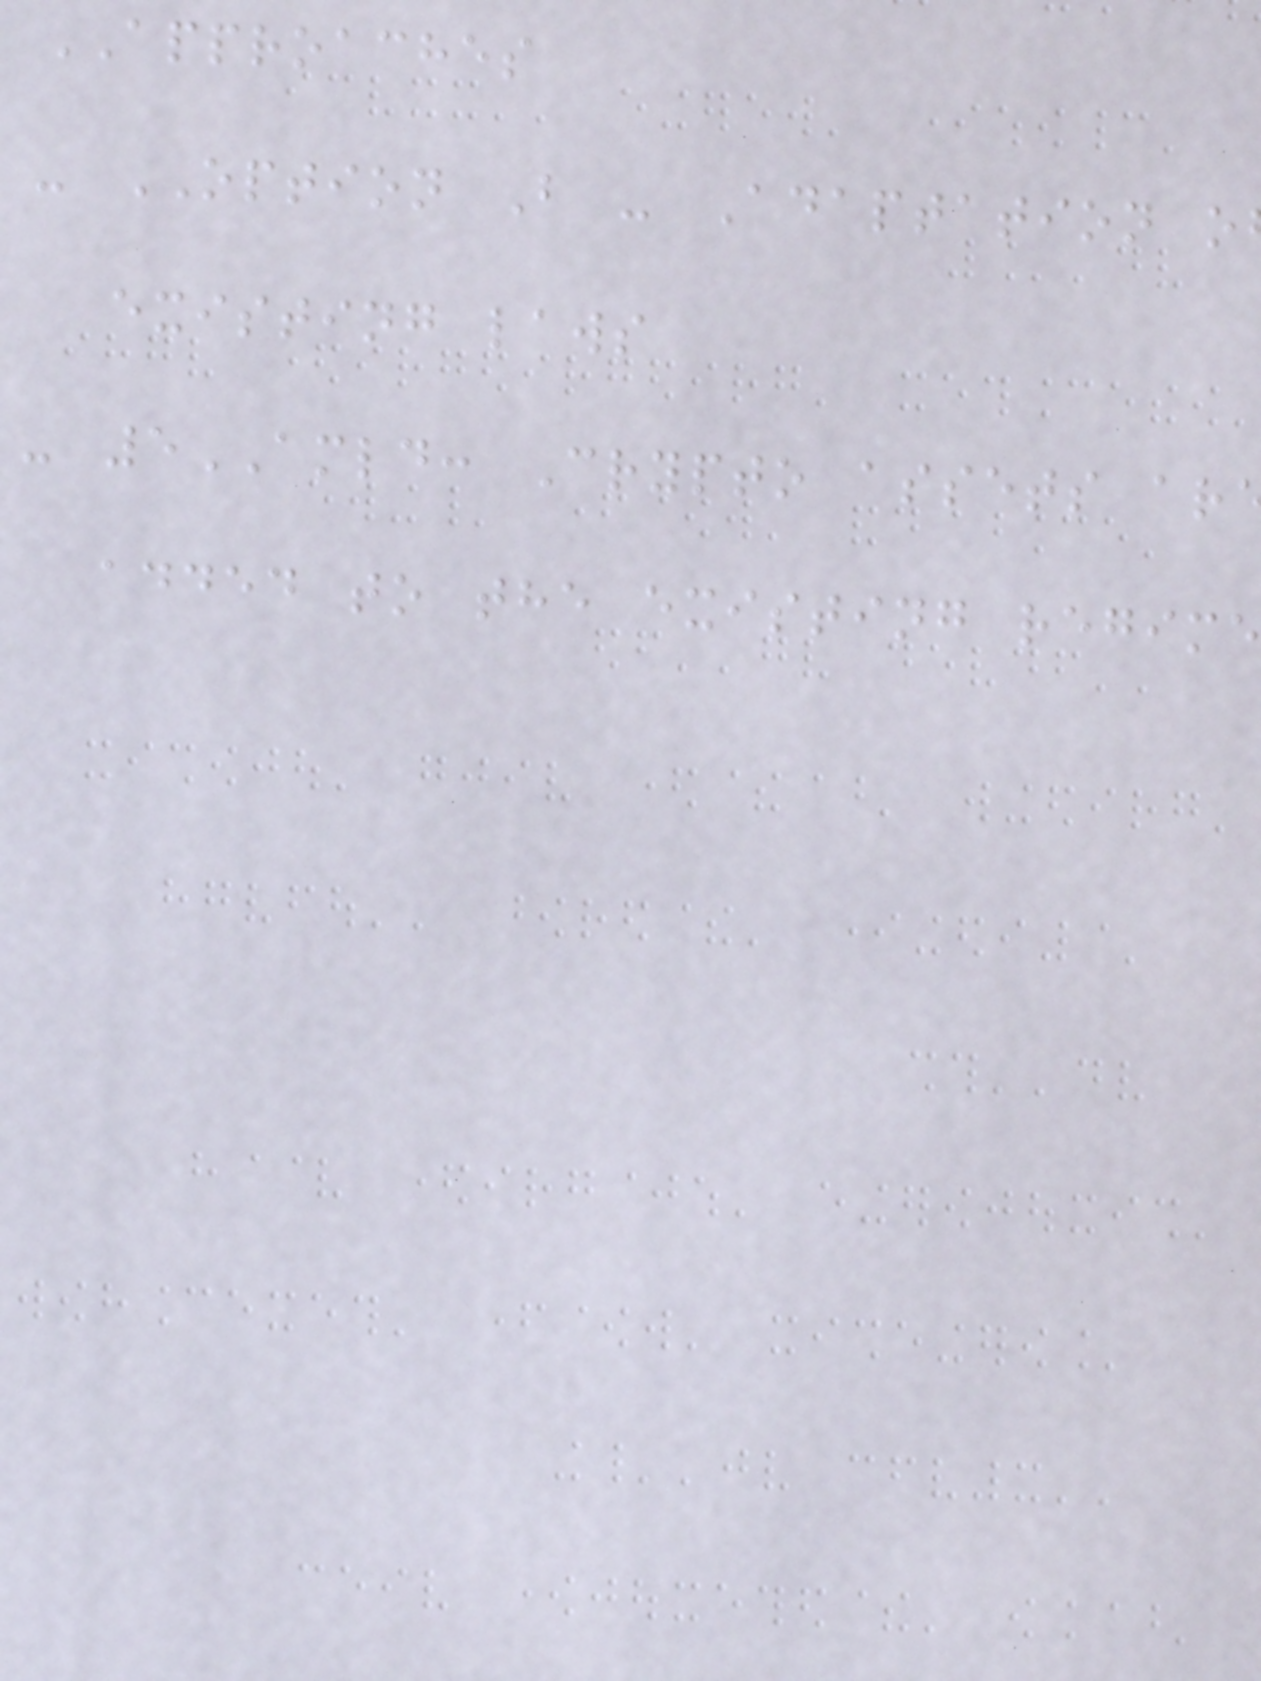APPROACHES
- OPTION B - Adaptation o
existing laws
- 5AMLD: Crypto assets ar
added to the existing regime
